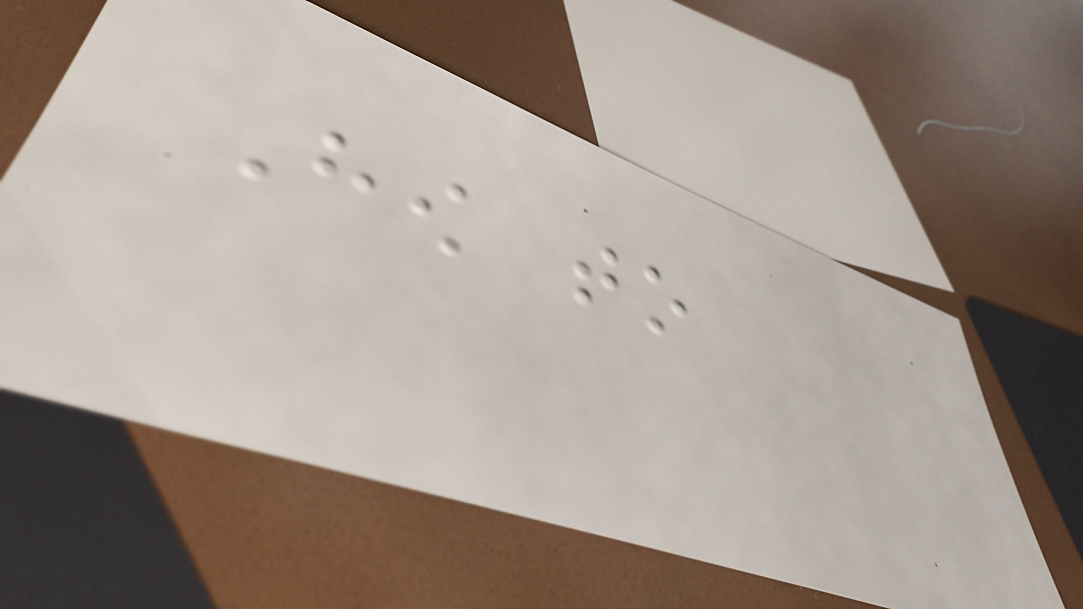How to
